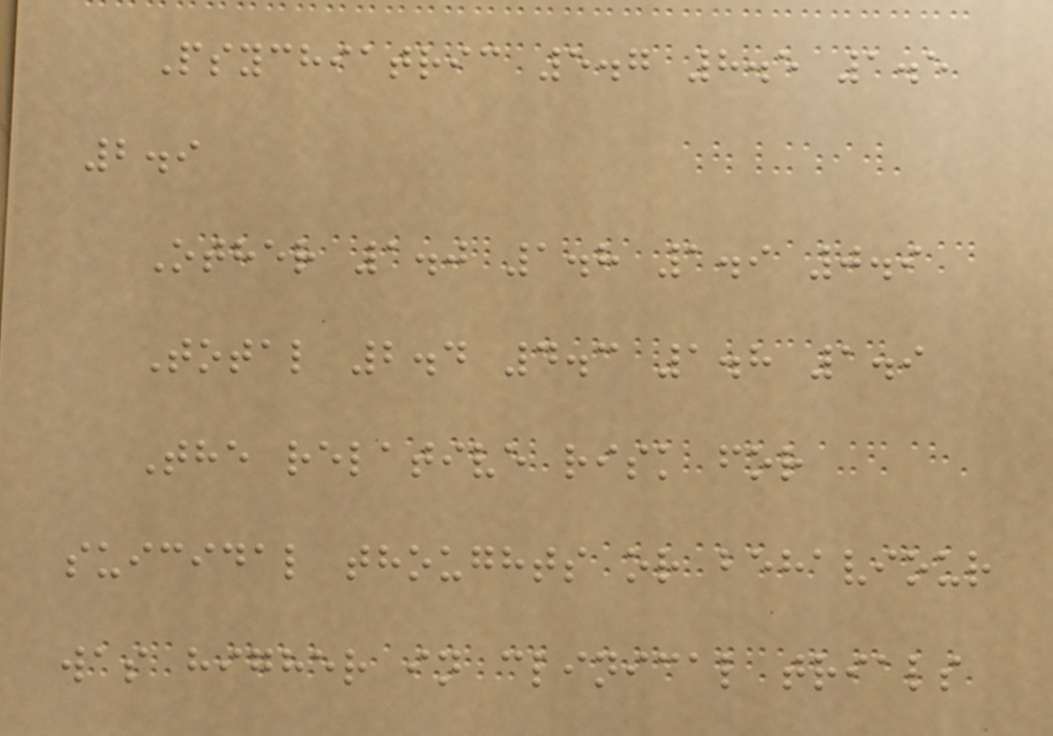Psychiatric 5.7 8.5 1.5
2.9
Other 1.0 1.8 1.9 0.9
Total 2.4 4.3 1.8 1.9
The relative risk for
suicidal thoughts or behaviour
was higher in clinical trials
